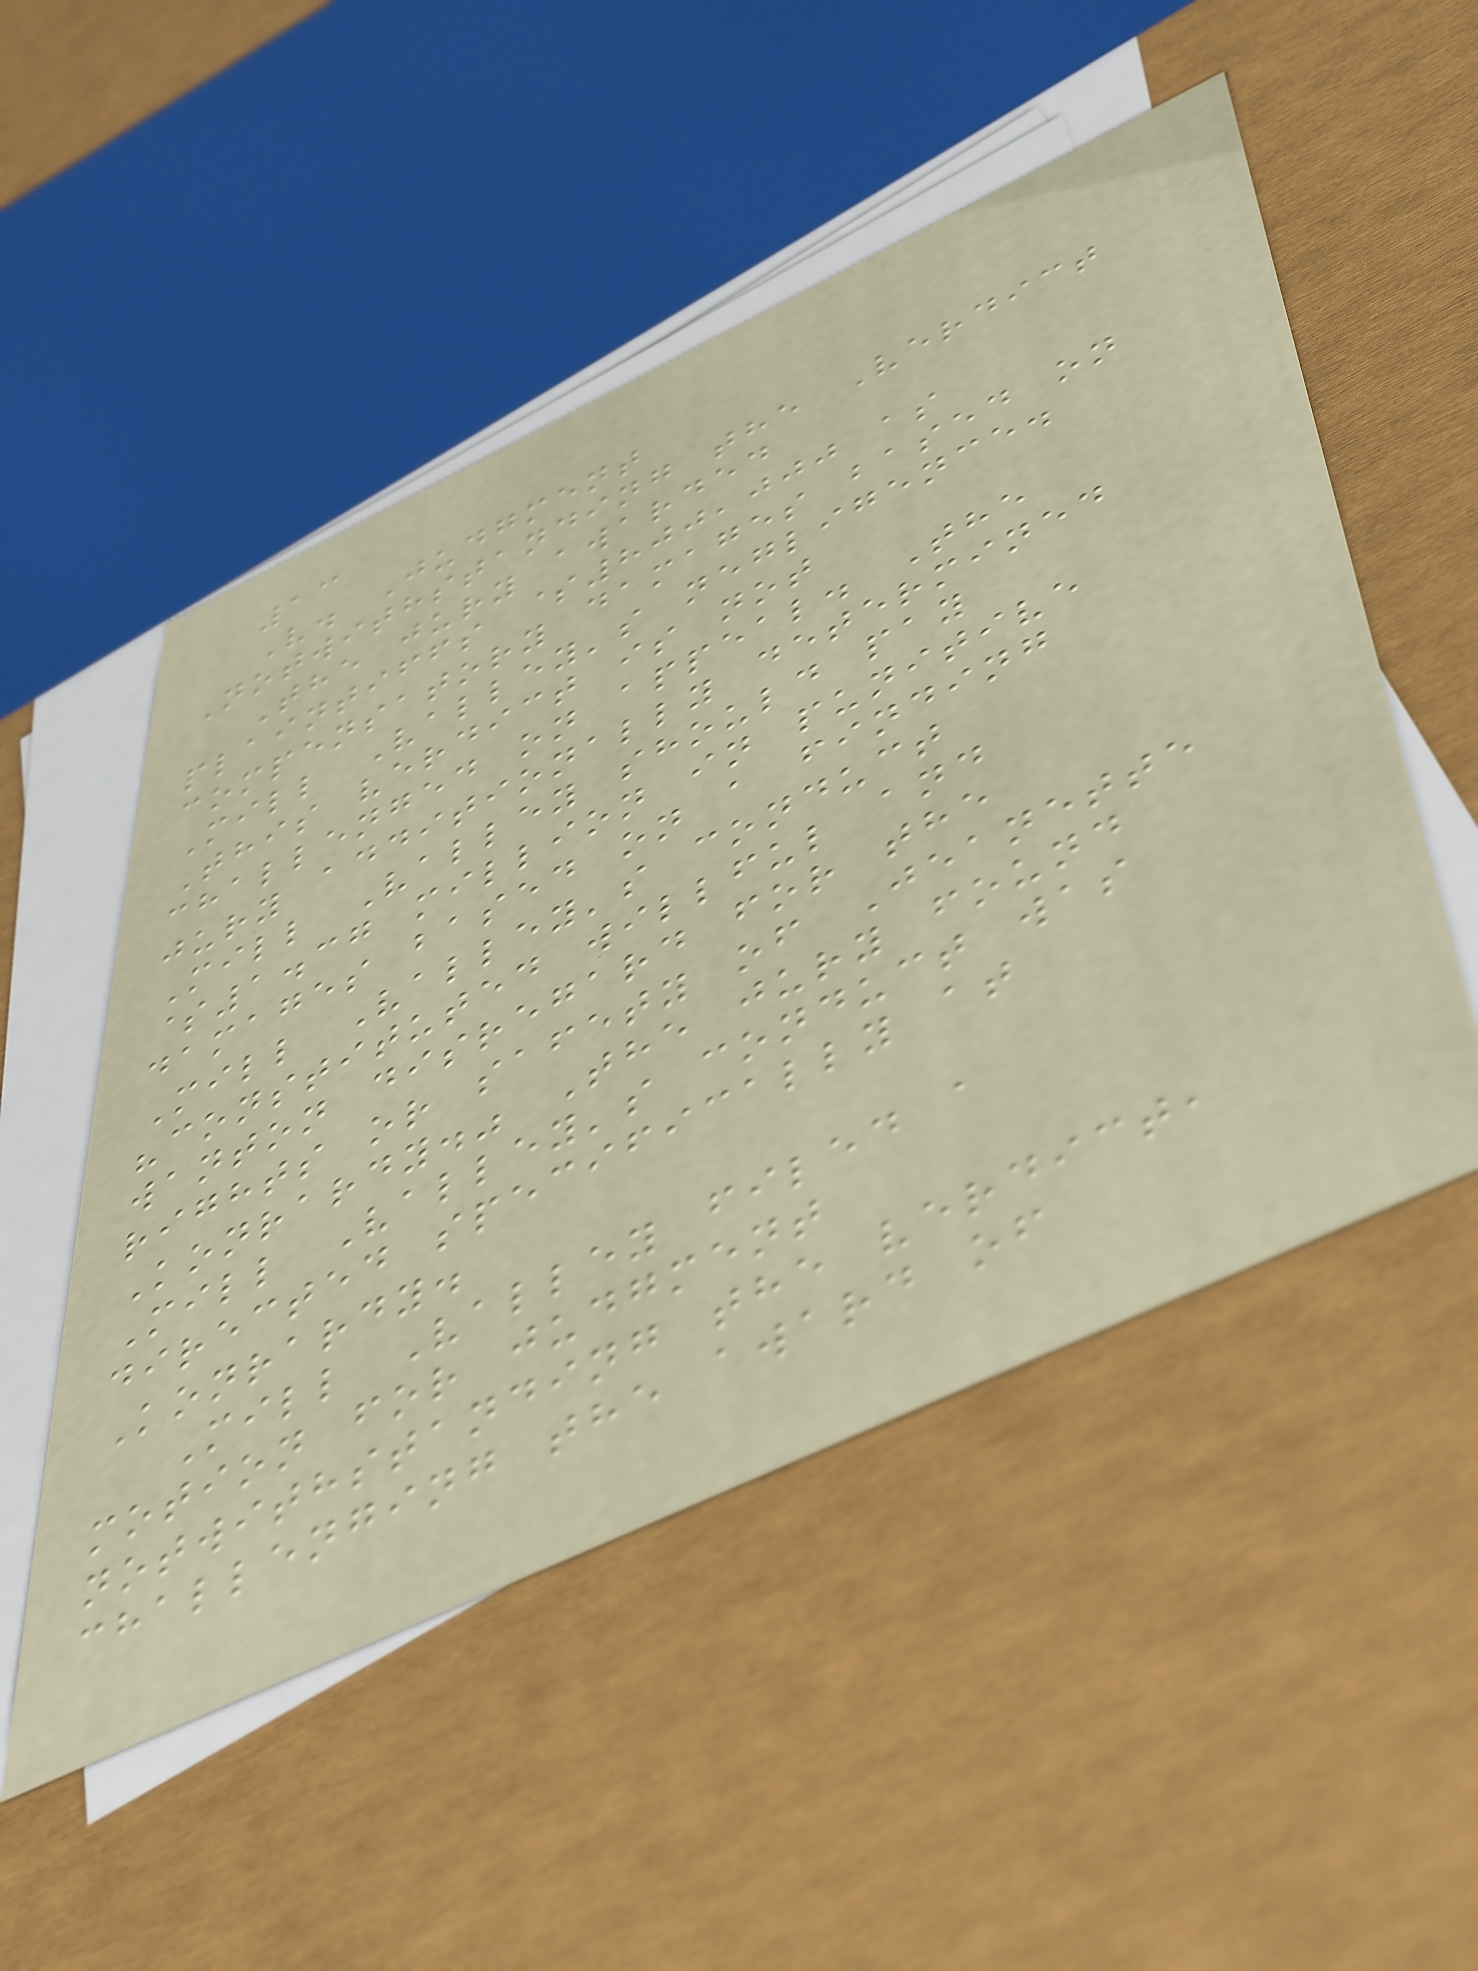13
V. Judgment
Notwithstanding the Verdict
The jury awarded
plaintiffs $800,000 as
compensatory damages based on
Mill Valley's negligence.
This verdict is not
challenged on appeal. The
jury additionally determined
Mill Valley should pay
$1.37 million in punitive
damages based on a finding
Mill Valley's conduct
"constituted willful and
wanton disregard for the
rights or safety of Jeanette
Konrardy." The jury found
Mill Valley's conduct was
directed specifically at
Konrardy.
Mill Valley filed a
motion for judgment
notwithstanding the verdict,
challenging the award of
